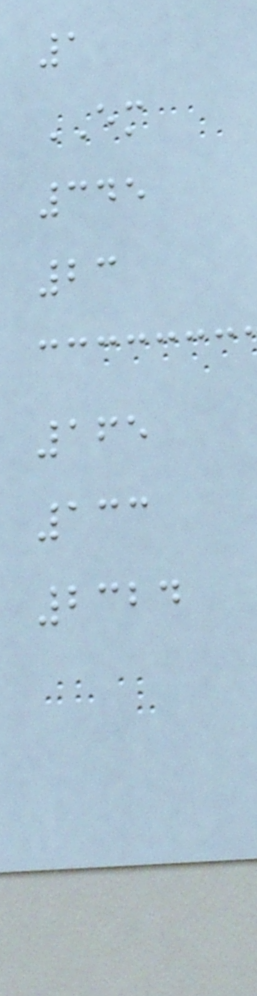1
EM
345
23
165
133
2324
